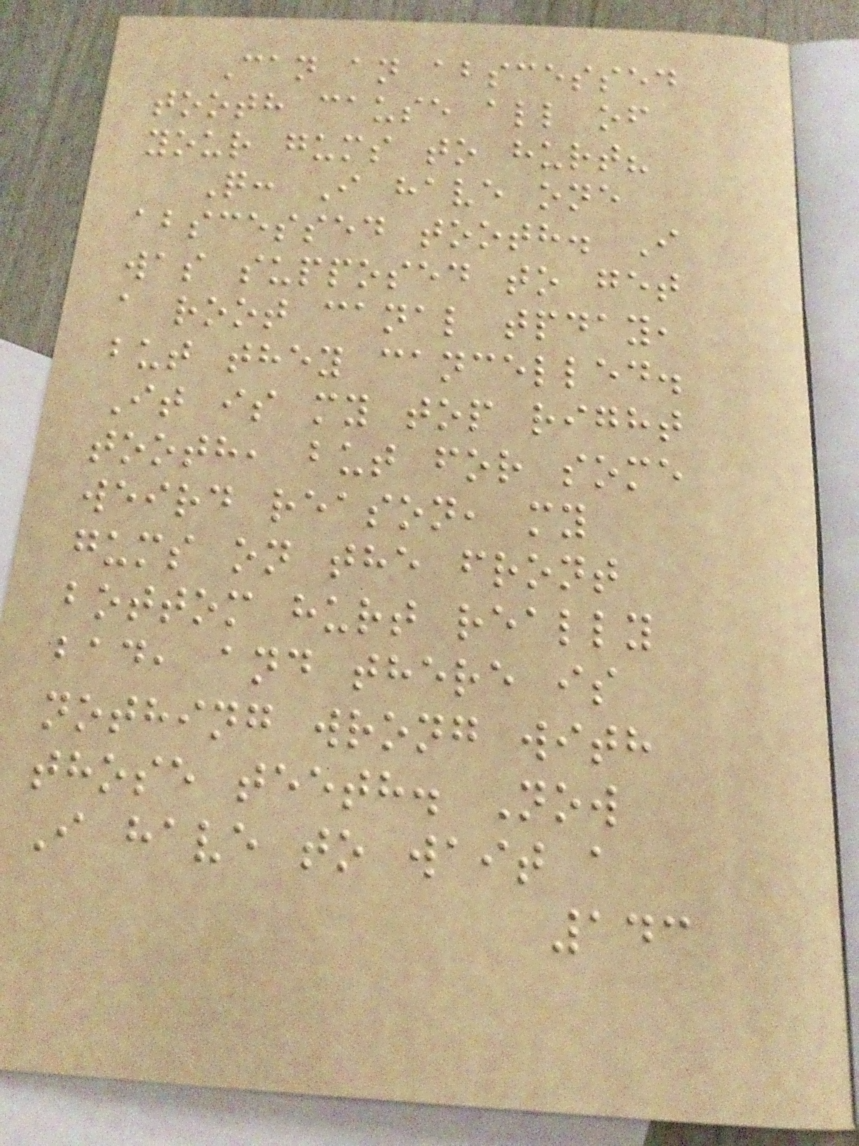Can an abscessed
tooth cause all of
your gums to hurt?
Q: I have one
abscessed tooth. I
was supposed to get
a root canal tpday,
but they cancelled.
It is my top right
tooth, but for some
weird reason, my
gums on the front
bottom hurt really
bad, and there is
nothing wrong with
those teeth. Now
I have to wait a
143
